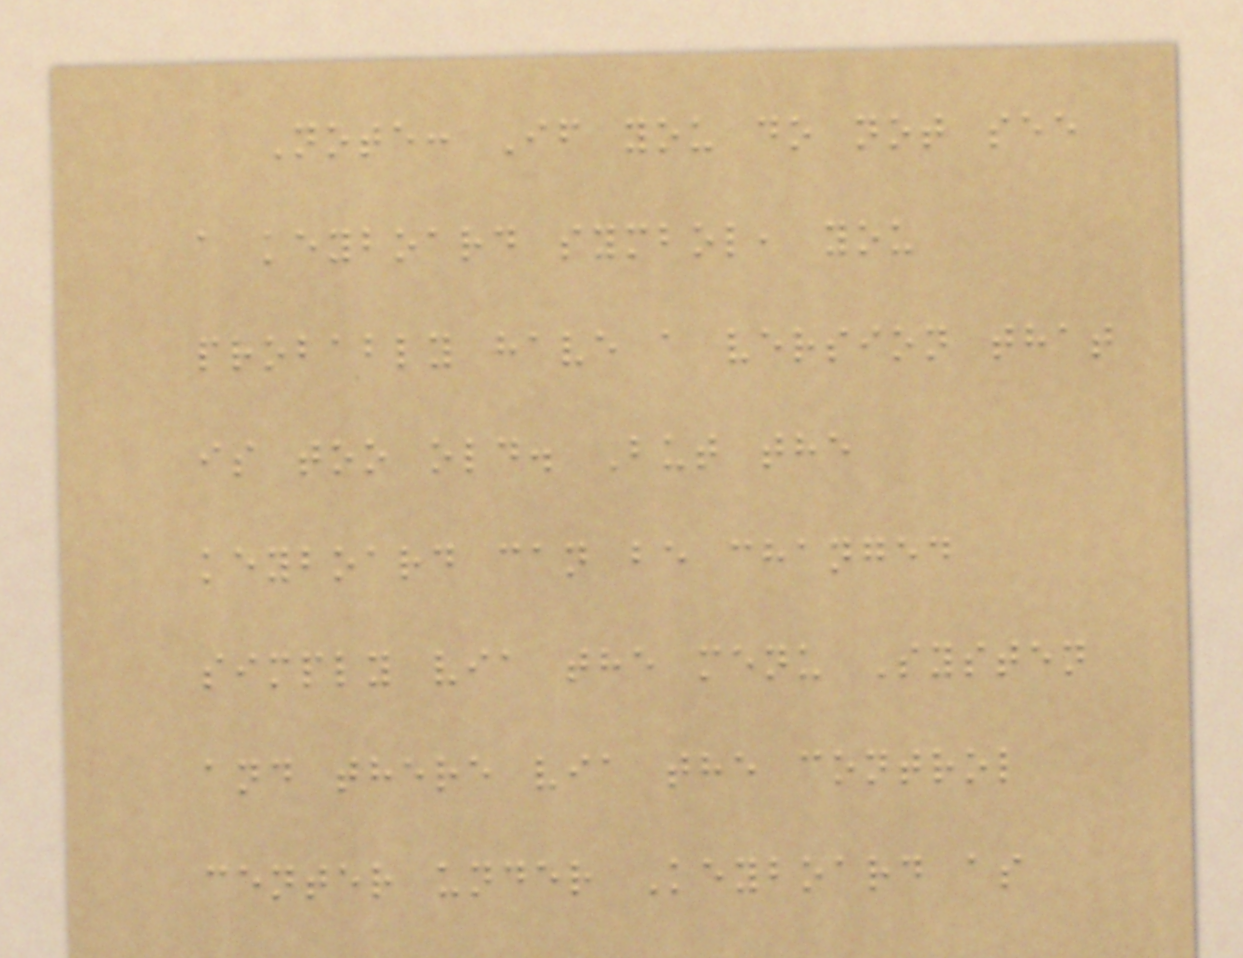Note: If you do not see
a keyboard symbol, you
probably have a version that
is too old. But the
keyboard can be changed
simply via the menu Systen
and there via the control
center under Keyboard as
